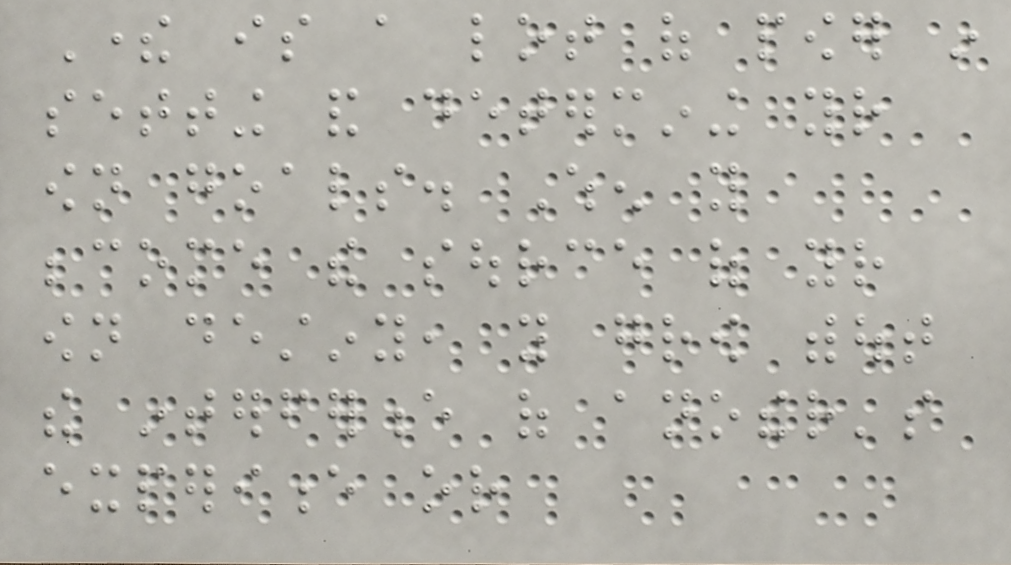There is a lot of power in
setting and determining your
own goals. When you
become the source of your
own destiny, you grow without
the interference of another's
experience or
